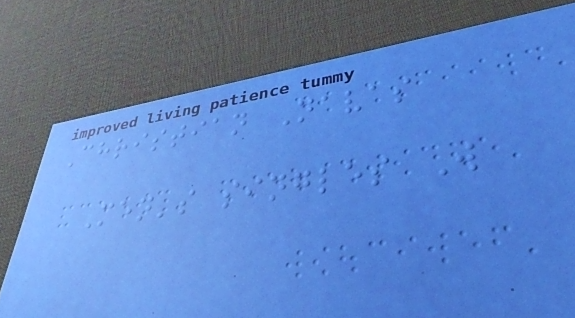Christian Navas
Men's singles W
